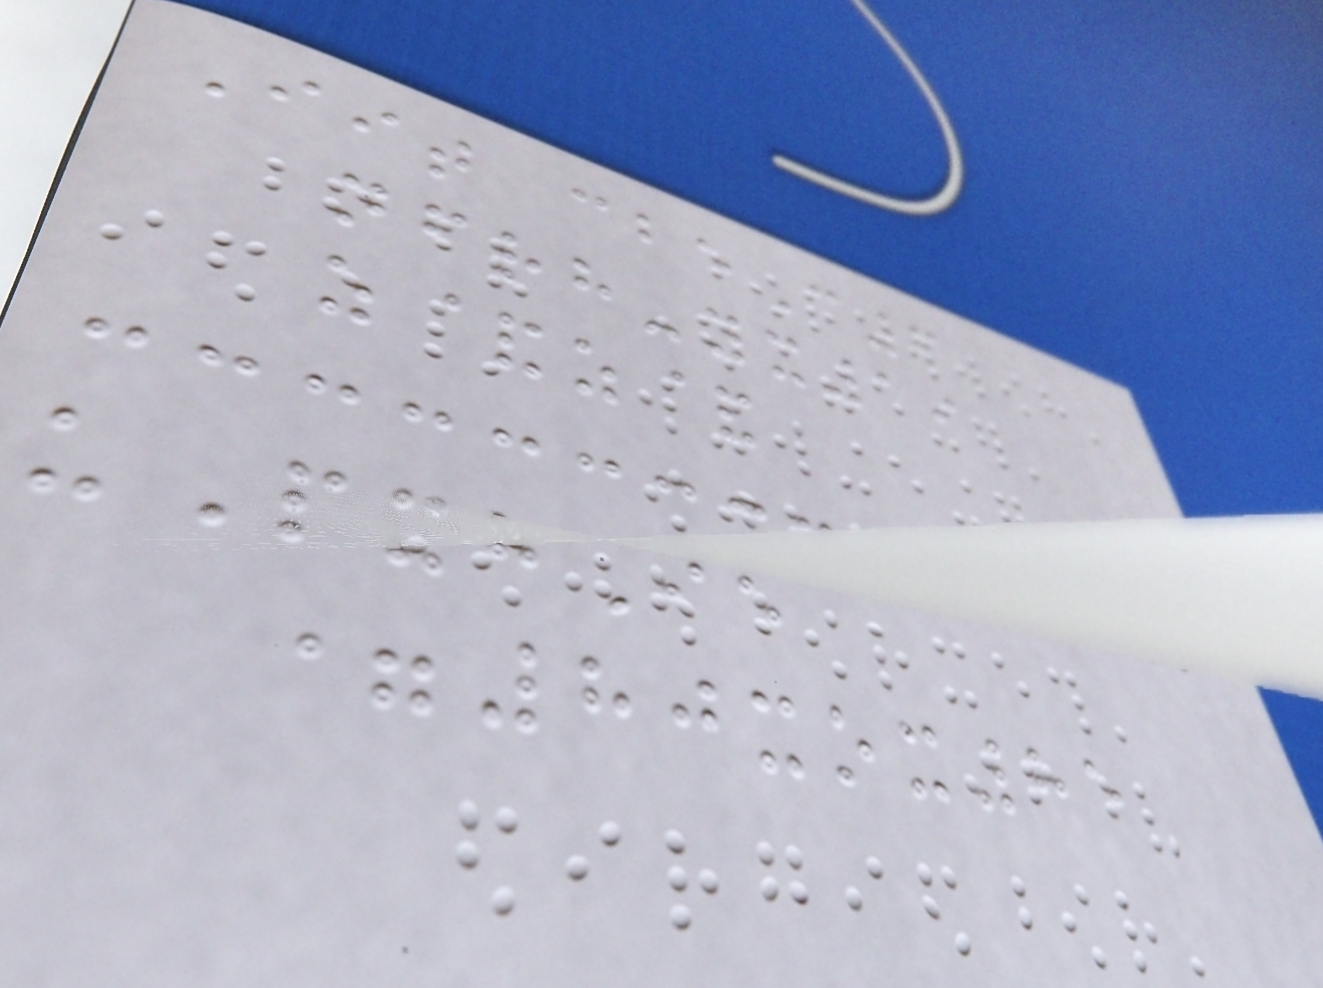Iit cbeC6
nfrh-yx19
z&z&
uPxhIe
=80xox85
